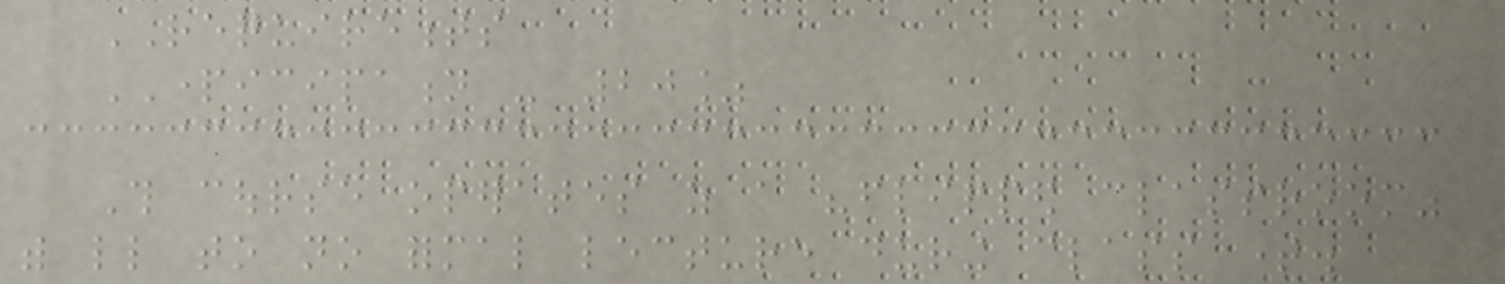REQUIREMENTS
PARTICIPATION - 20%
This course operates as a "flipped classroom"
with little to no formal lecture during class time.
